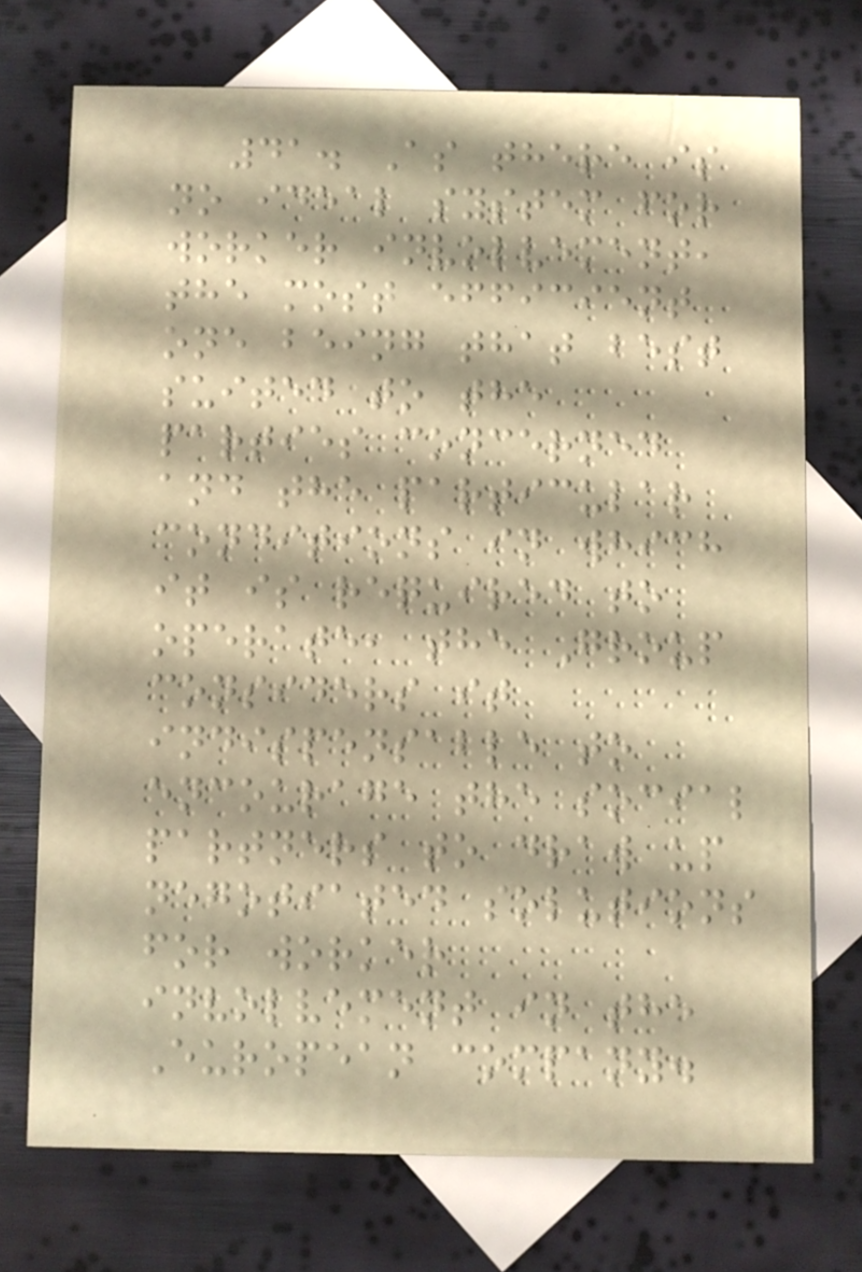41. As there is
no ideal system for
worker involvement,
the most efficient
one being that best
suited to the
parties concerned
and the particular
conditions in which
it is required to
operate, the Group
considers it
indispensable to
encourage the social
partners to draw up
negotiated solutions
for worker
involvement in the
European company.
